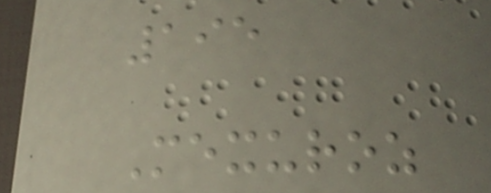195
Mexuroz
